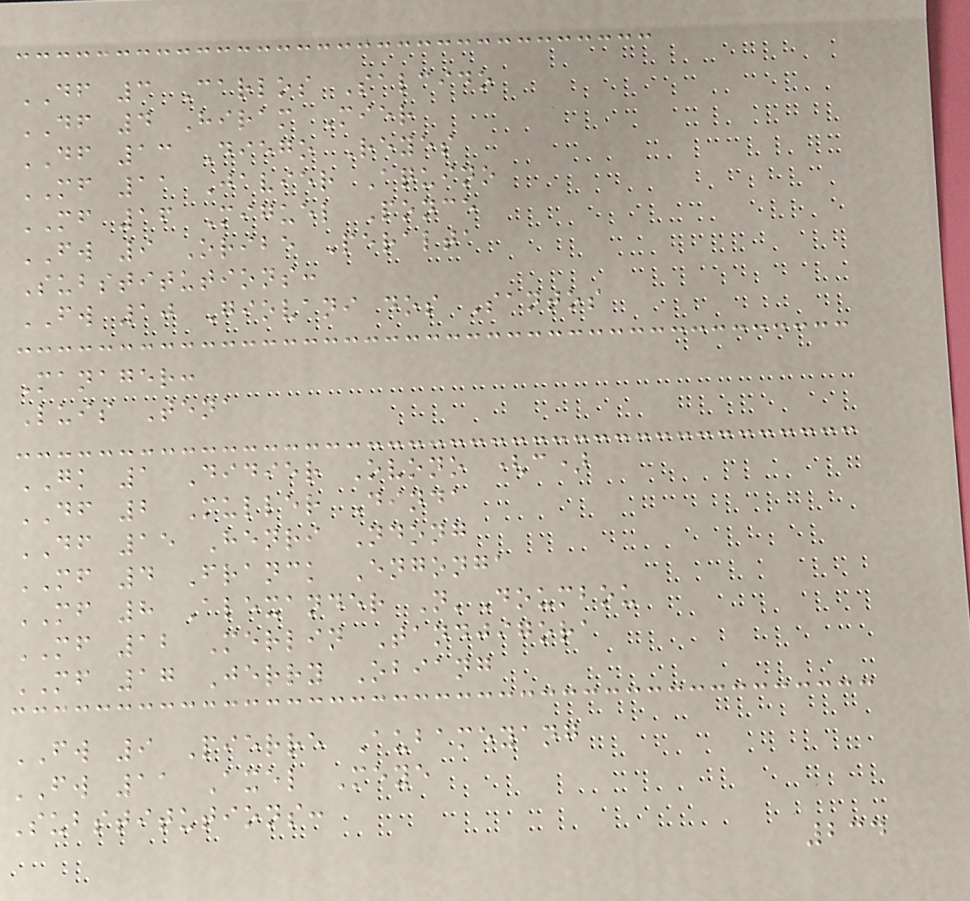DF 3 Carlos Salcido
DF 4 Hiram Mier
DF 13 Diego Reyes
MF 11 Javier Aquino
MF 16 Miguel Ponce
FW 9 Oribe Peralta
Substitutions:
FW 10 Giovani dos Santos
Manager:
Luis Tena
GK 1 Didier Ovono (c)
DF 2 Muller Dinda
DF 15 Henri Ndong
MF 4 Franck Engonga
MF 8 Alexander N'Doumbou
MF 12 Merlin Tandjigora
MF 17 Jerry Obiang
FW 9 Pierre Aubameyang
FW 11 Axel Meye
Substitutions:
234
